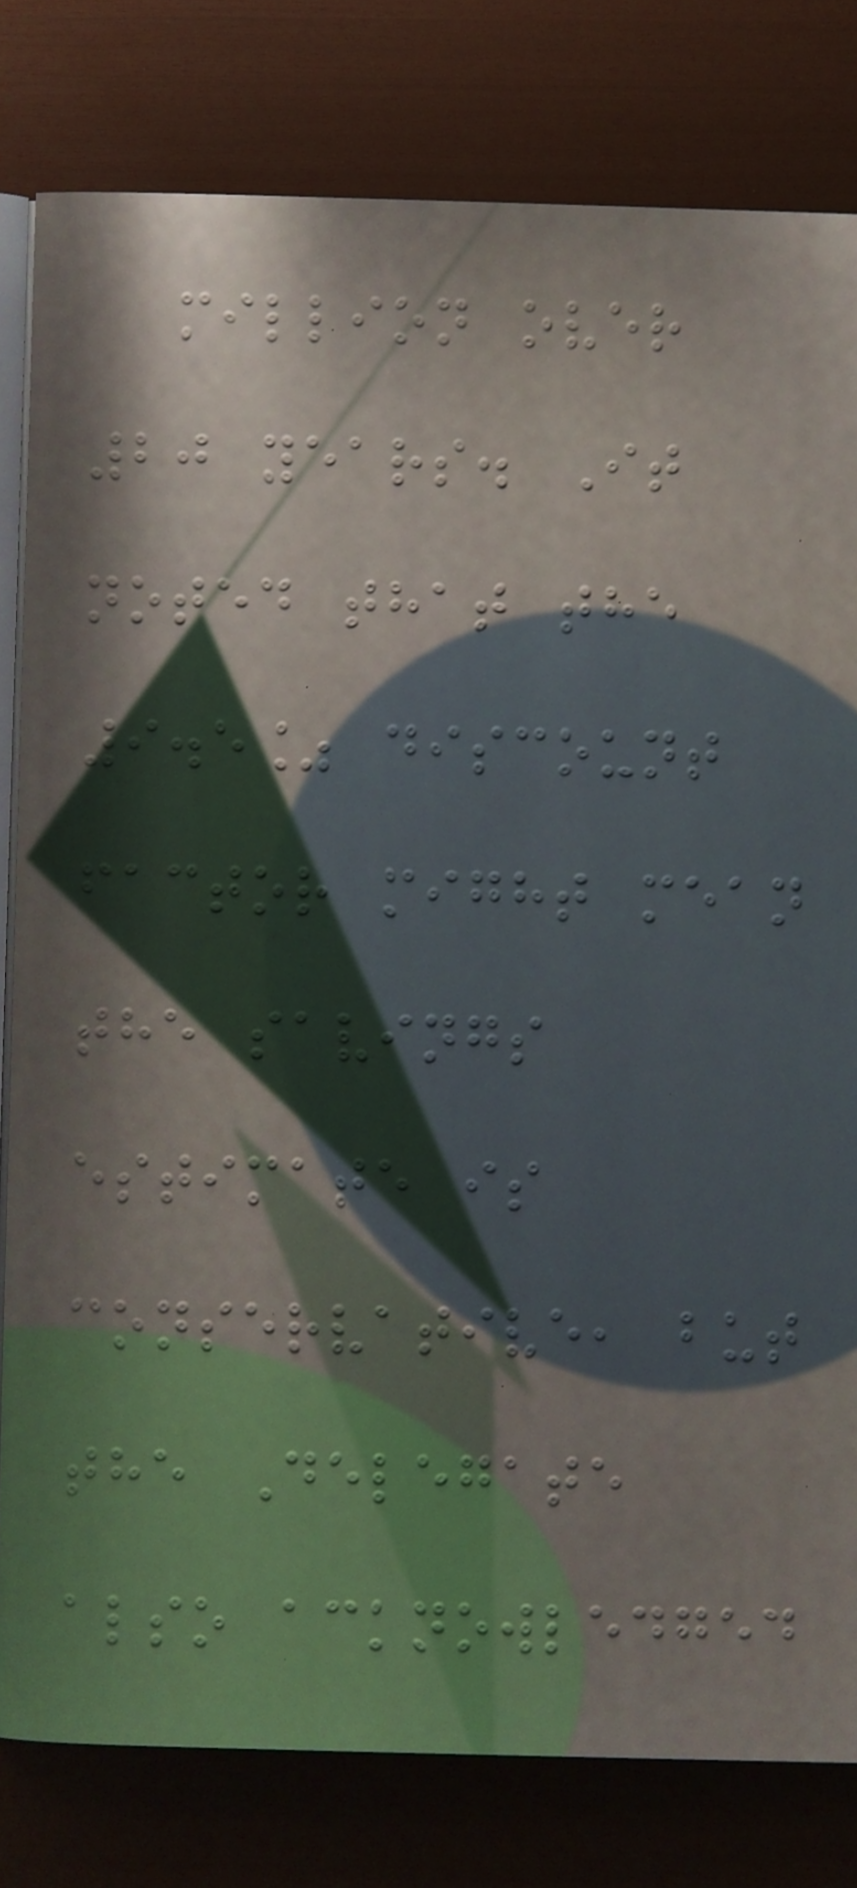million over
20 years. It
noted that the
9.5% discount
factor might mean
the savings
estimate is
conservative, but
the Delegate
also acknowledged
